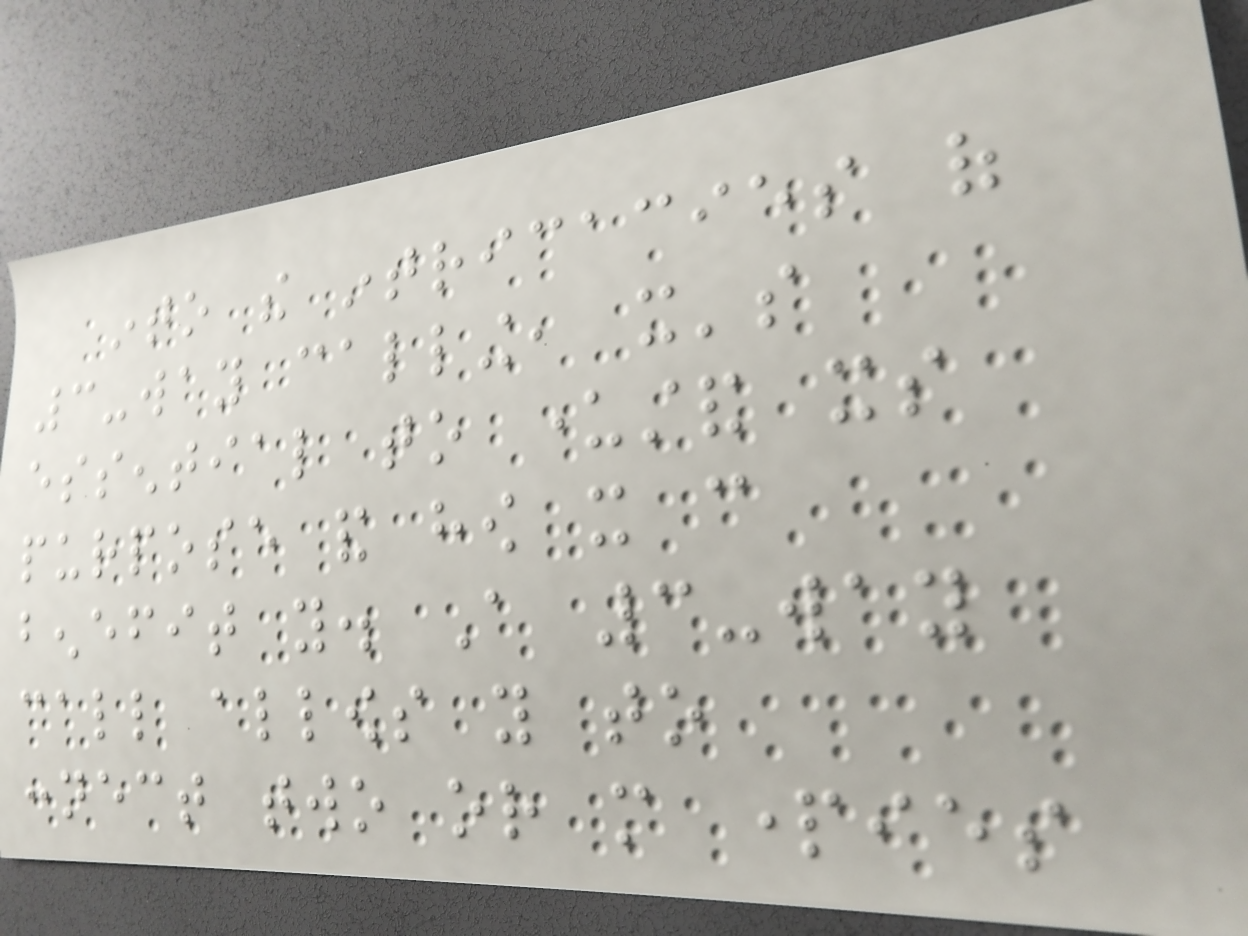into the intricacies of
3-way calling, it's
essential to understand its
purpose and how it can
benefit you. A 3-way
call allows you to
connect two or more parties
